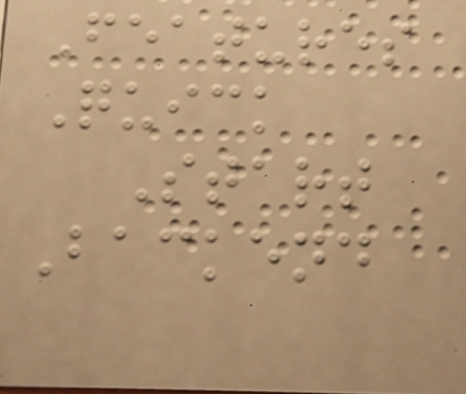Features
Quick
Start
Backend
